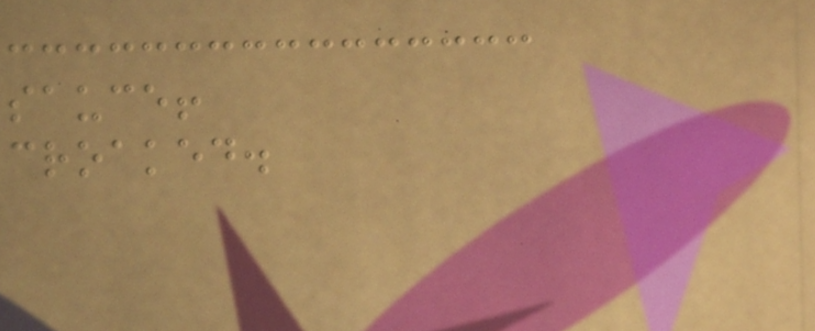sauce!
croaked.
